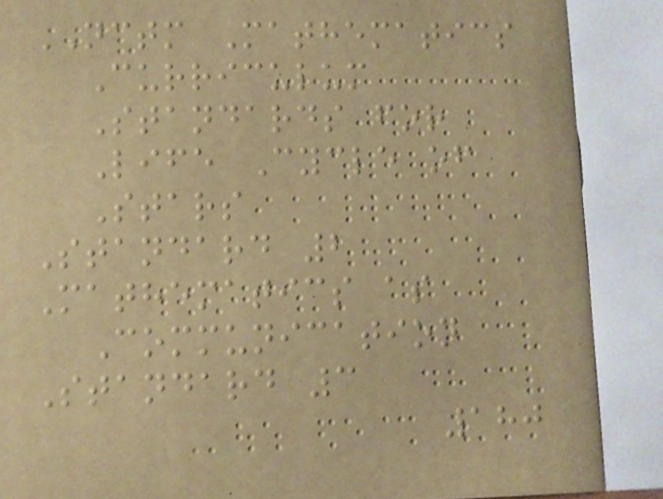NCTM Mathematics
Curriculum
Standards for
Life Cycle of
Stars
Standard 2
Mathematics as
Communication
Standard 3
180
